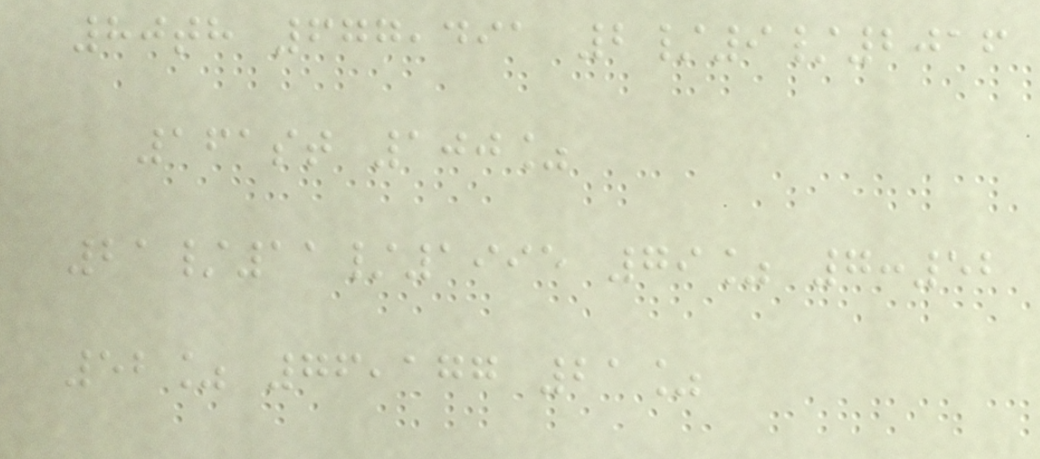80th 677,491 2/9/2016
161st 100%
21/11/1995 79% 7:52
52% 76,177 21%
